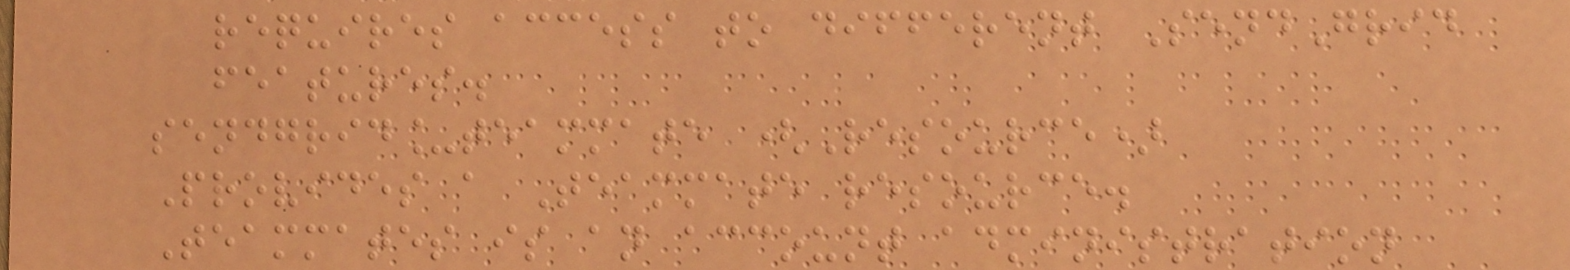requires access to different SendGrid
features.
sendgrid_teammate (Resource)
Provides a Teammate resource.
Teammates is an account administration
